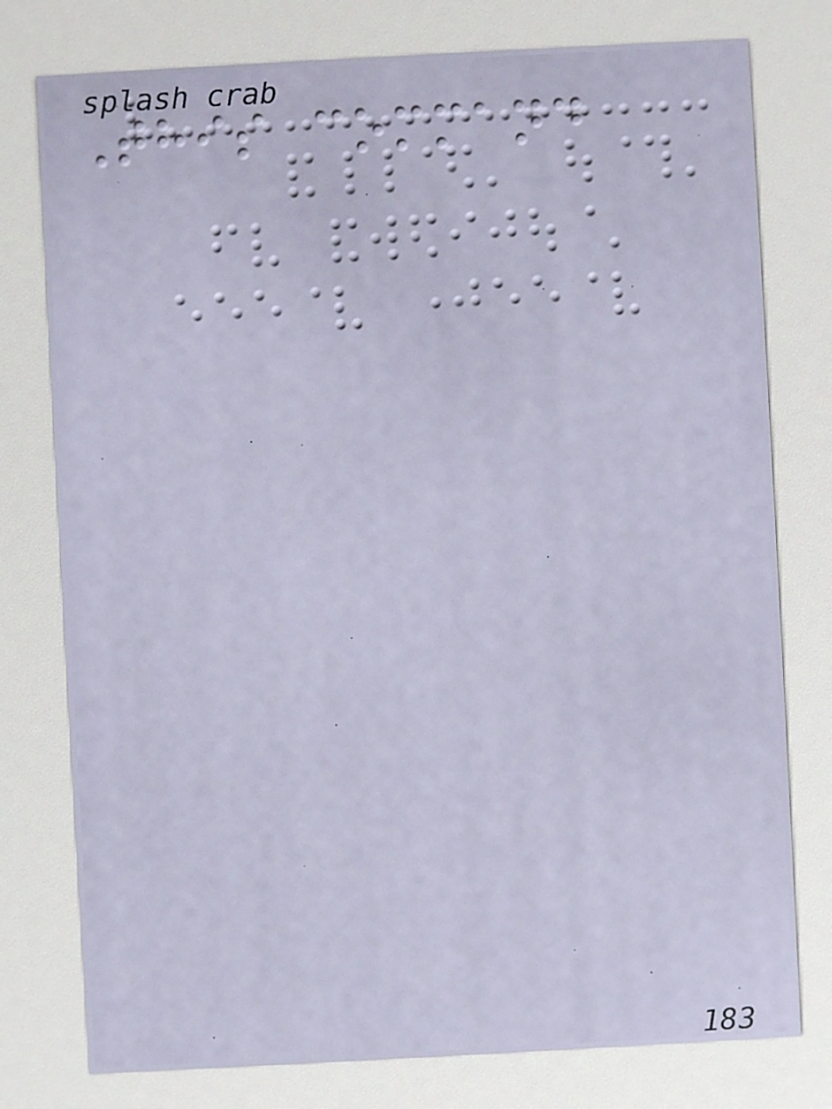This command
